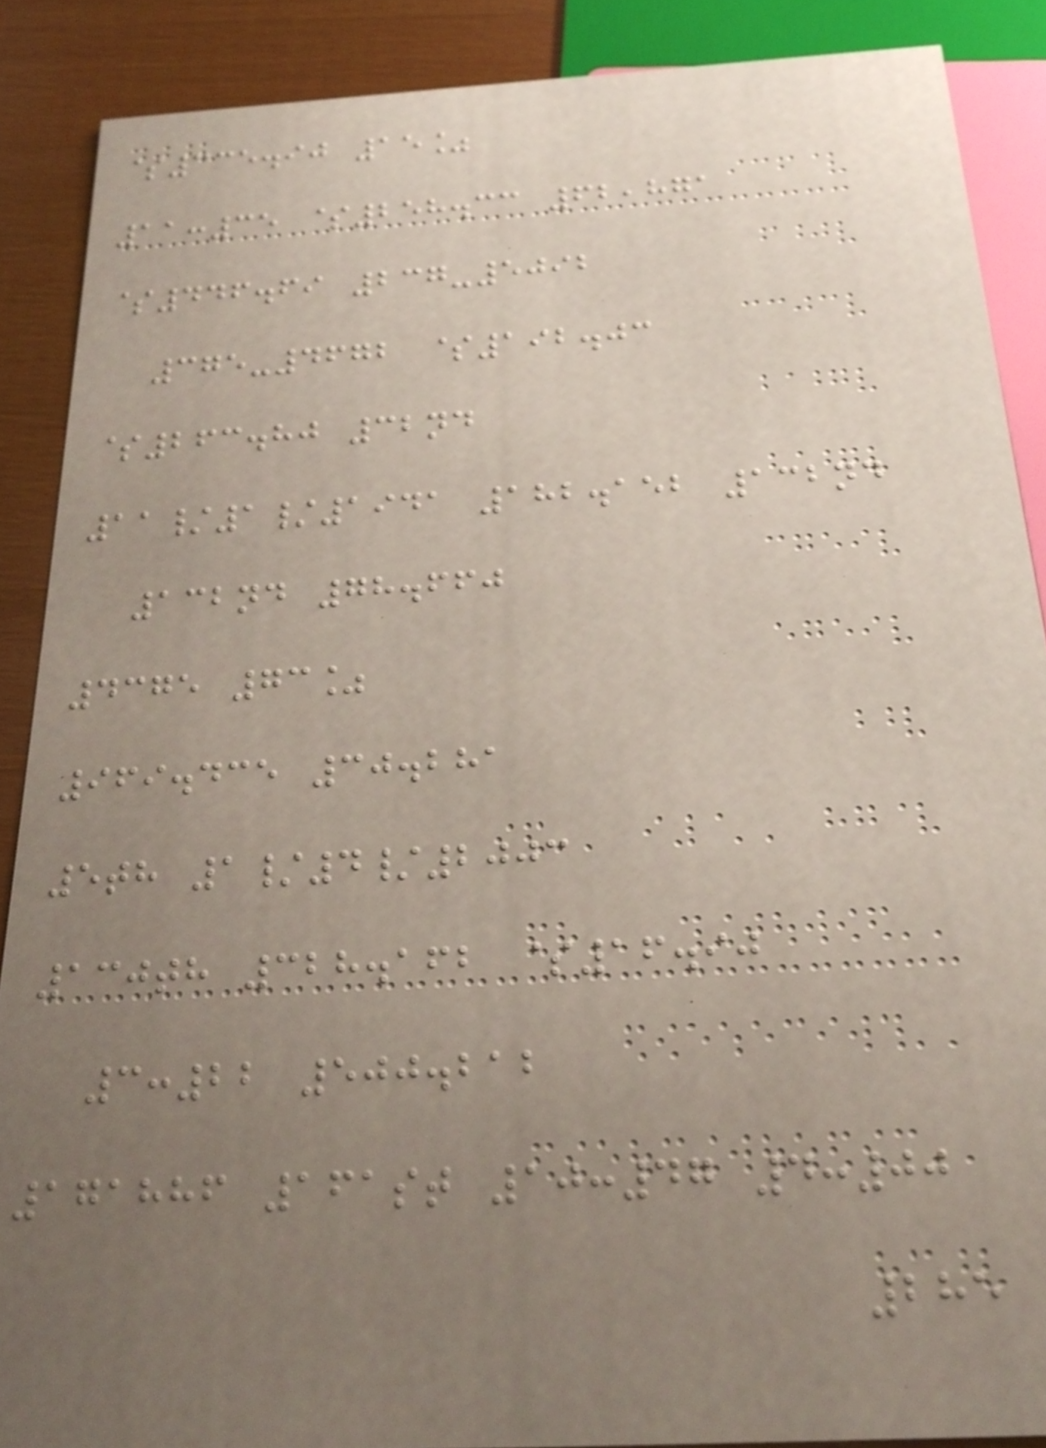$335.90 15%
11:35 $258.33 62,871
$446.69 237-5092
375-4672 $192.03
$263.80 32nd
11/1/1941 182.152 132nd
132nd 78.660
4375 73%
969.435 30.281
5th 1/4/2003
130th 328.162 $16.90
3:22 500.212
171886 161st 10:47 4:00
285
